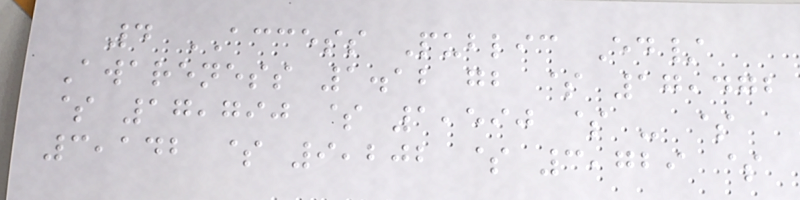4 ACCESS Public Ed/
Awareness 1.12 gb $ 17,472
$ 17,790 $ 1,590 $ - $
3,142 $ 9,202 $ 3,729 $
